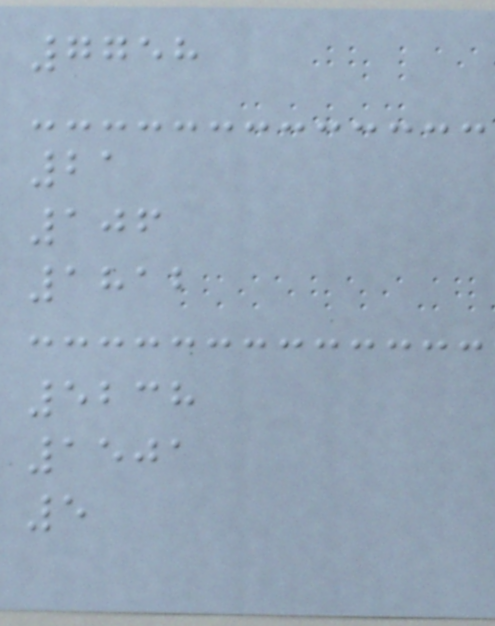7758
21
106
1812
5238
1501
5
